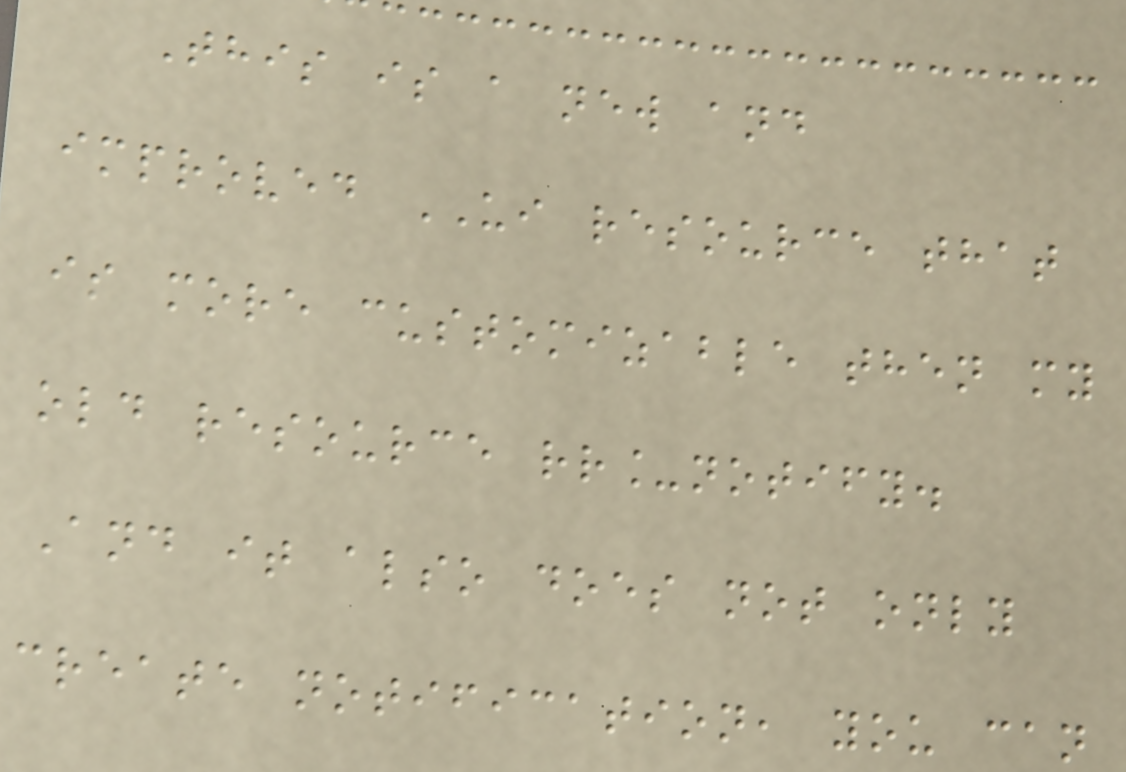This is a new and
improved UI resource that
is more customizable then my
old resource rr_notify.
And it also does not only
create notification, you can
